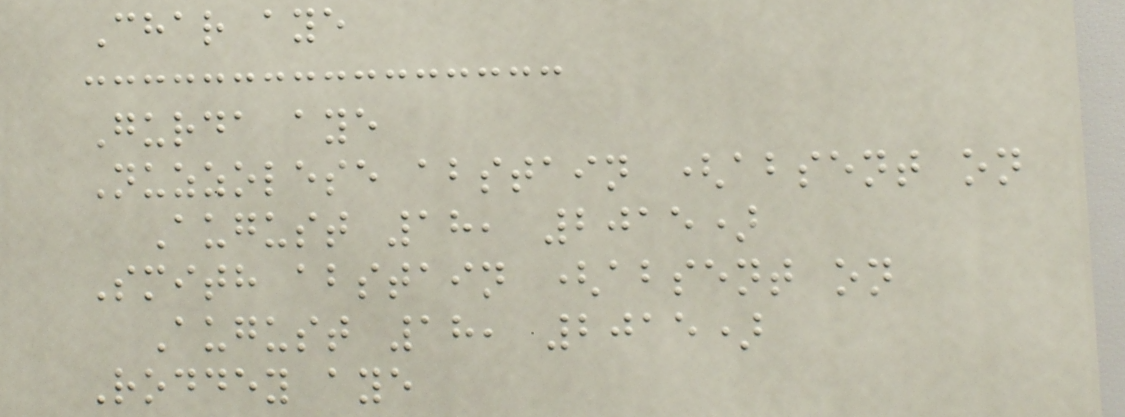Char aye
Gurda aye
Nuzzolese abstain (absent on
August 18, 2015)
Smith abstain (absent on
August 18, 2015)
Roddey aye
